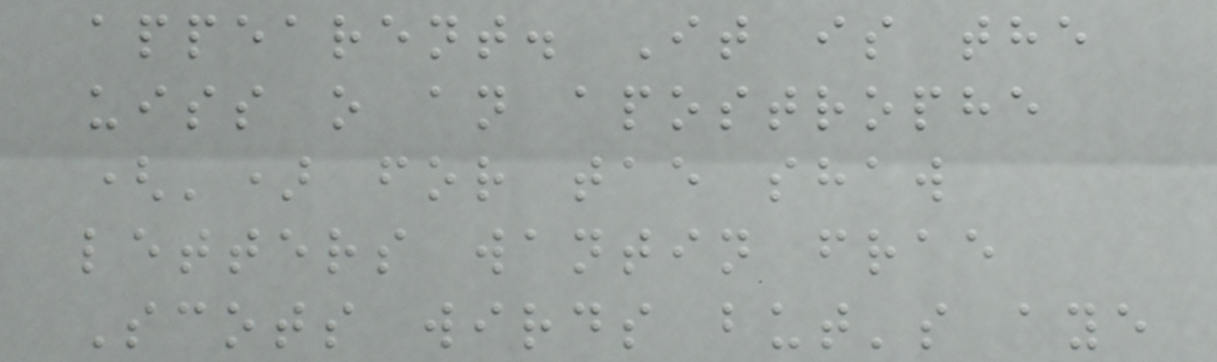appearent. It is the
uiss o an apostrophe
(') for tae shaw
letters wantin frae
Scots wirds but's aye
